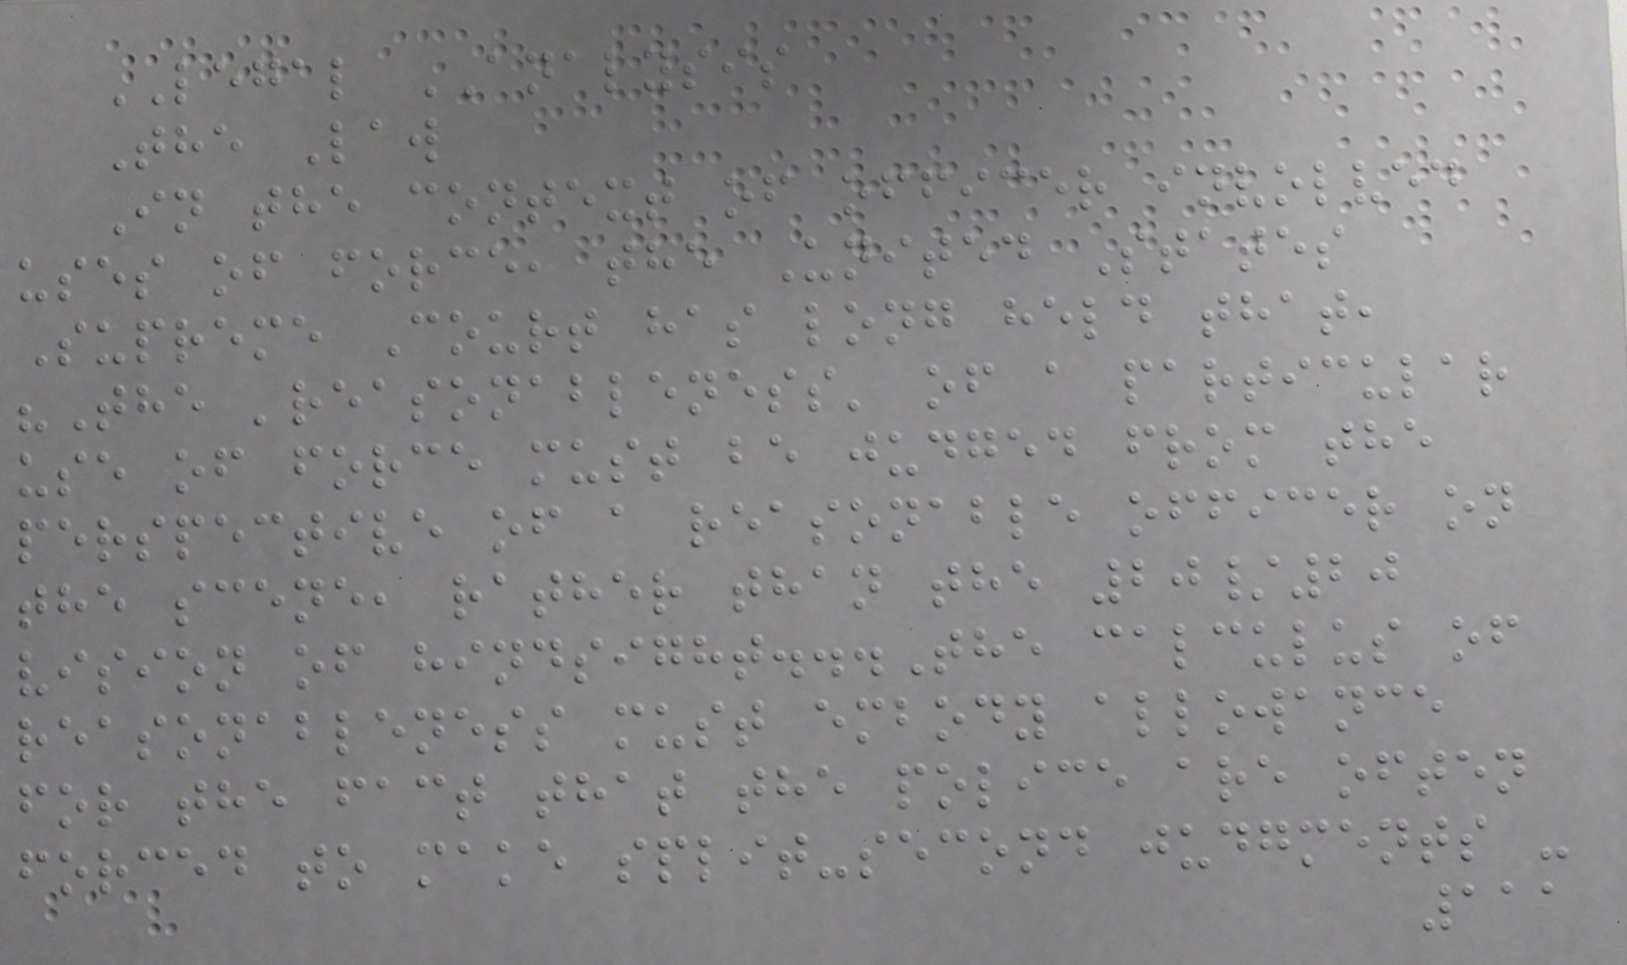LEGAL ANALYSIS
The Law
In the context of officer involved
uses of force, the United States
Supreme Court has long held that,
"The 'reasonableness' of a particular
use of force must be judged from the
perspective of a reasonable officer on
the scene, rather than the 20/20
vision of hindsight...The calculus of
reasonableness must embody allowance
for the fact that the police are often
forced to make split-second judgments -
111
